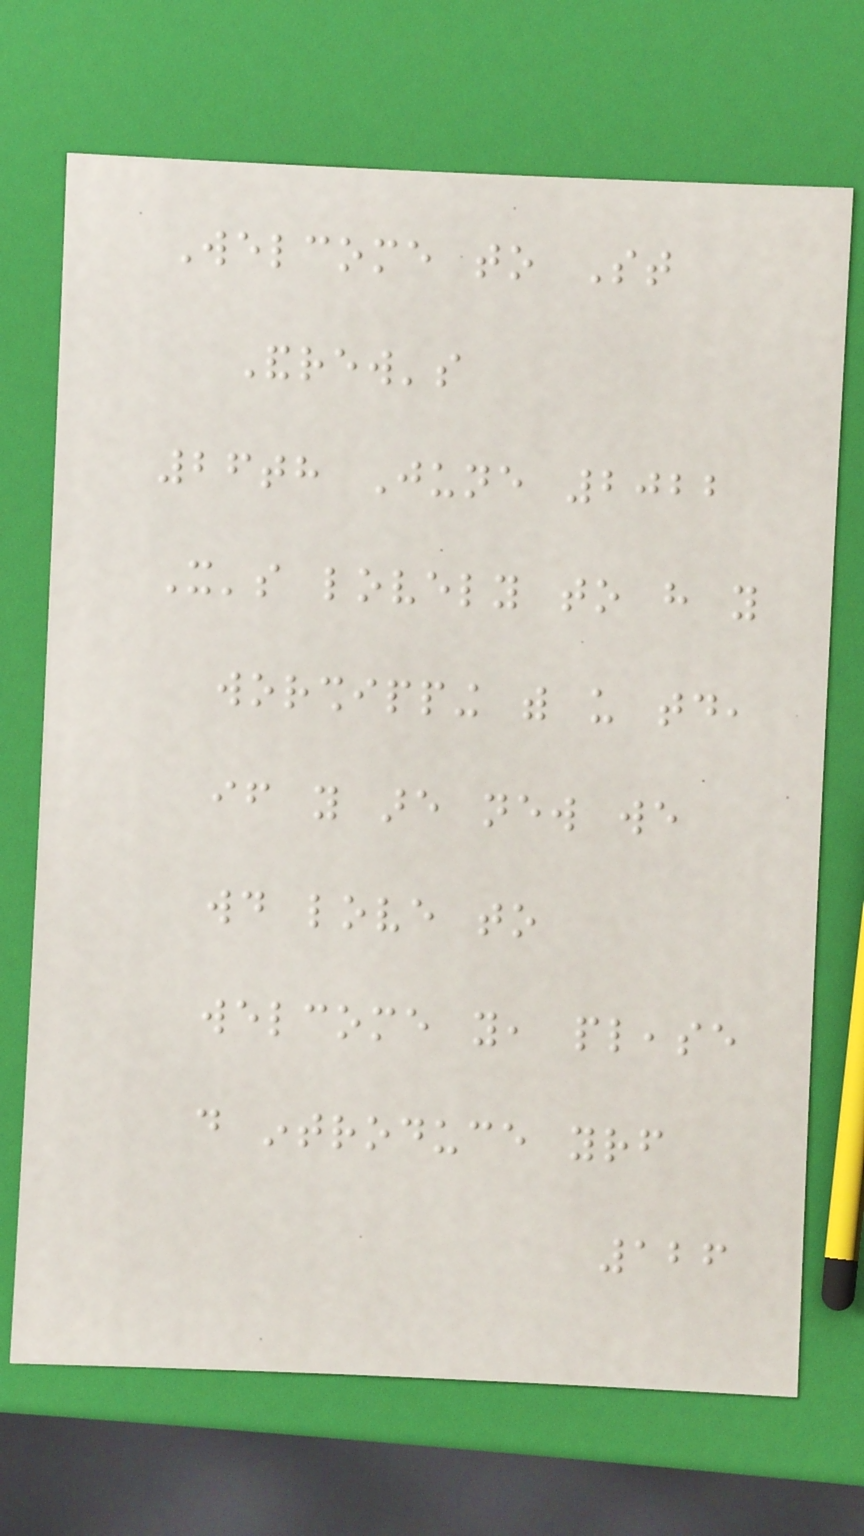Welcome to St
Andrew's
26th June 2022
It's lovely to have you
worshipping with us today,
if you are new we
would love to
welcome you, please
do introduce yourself
126
